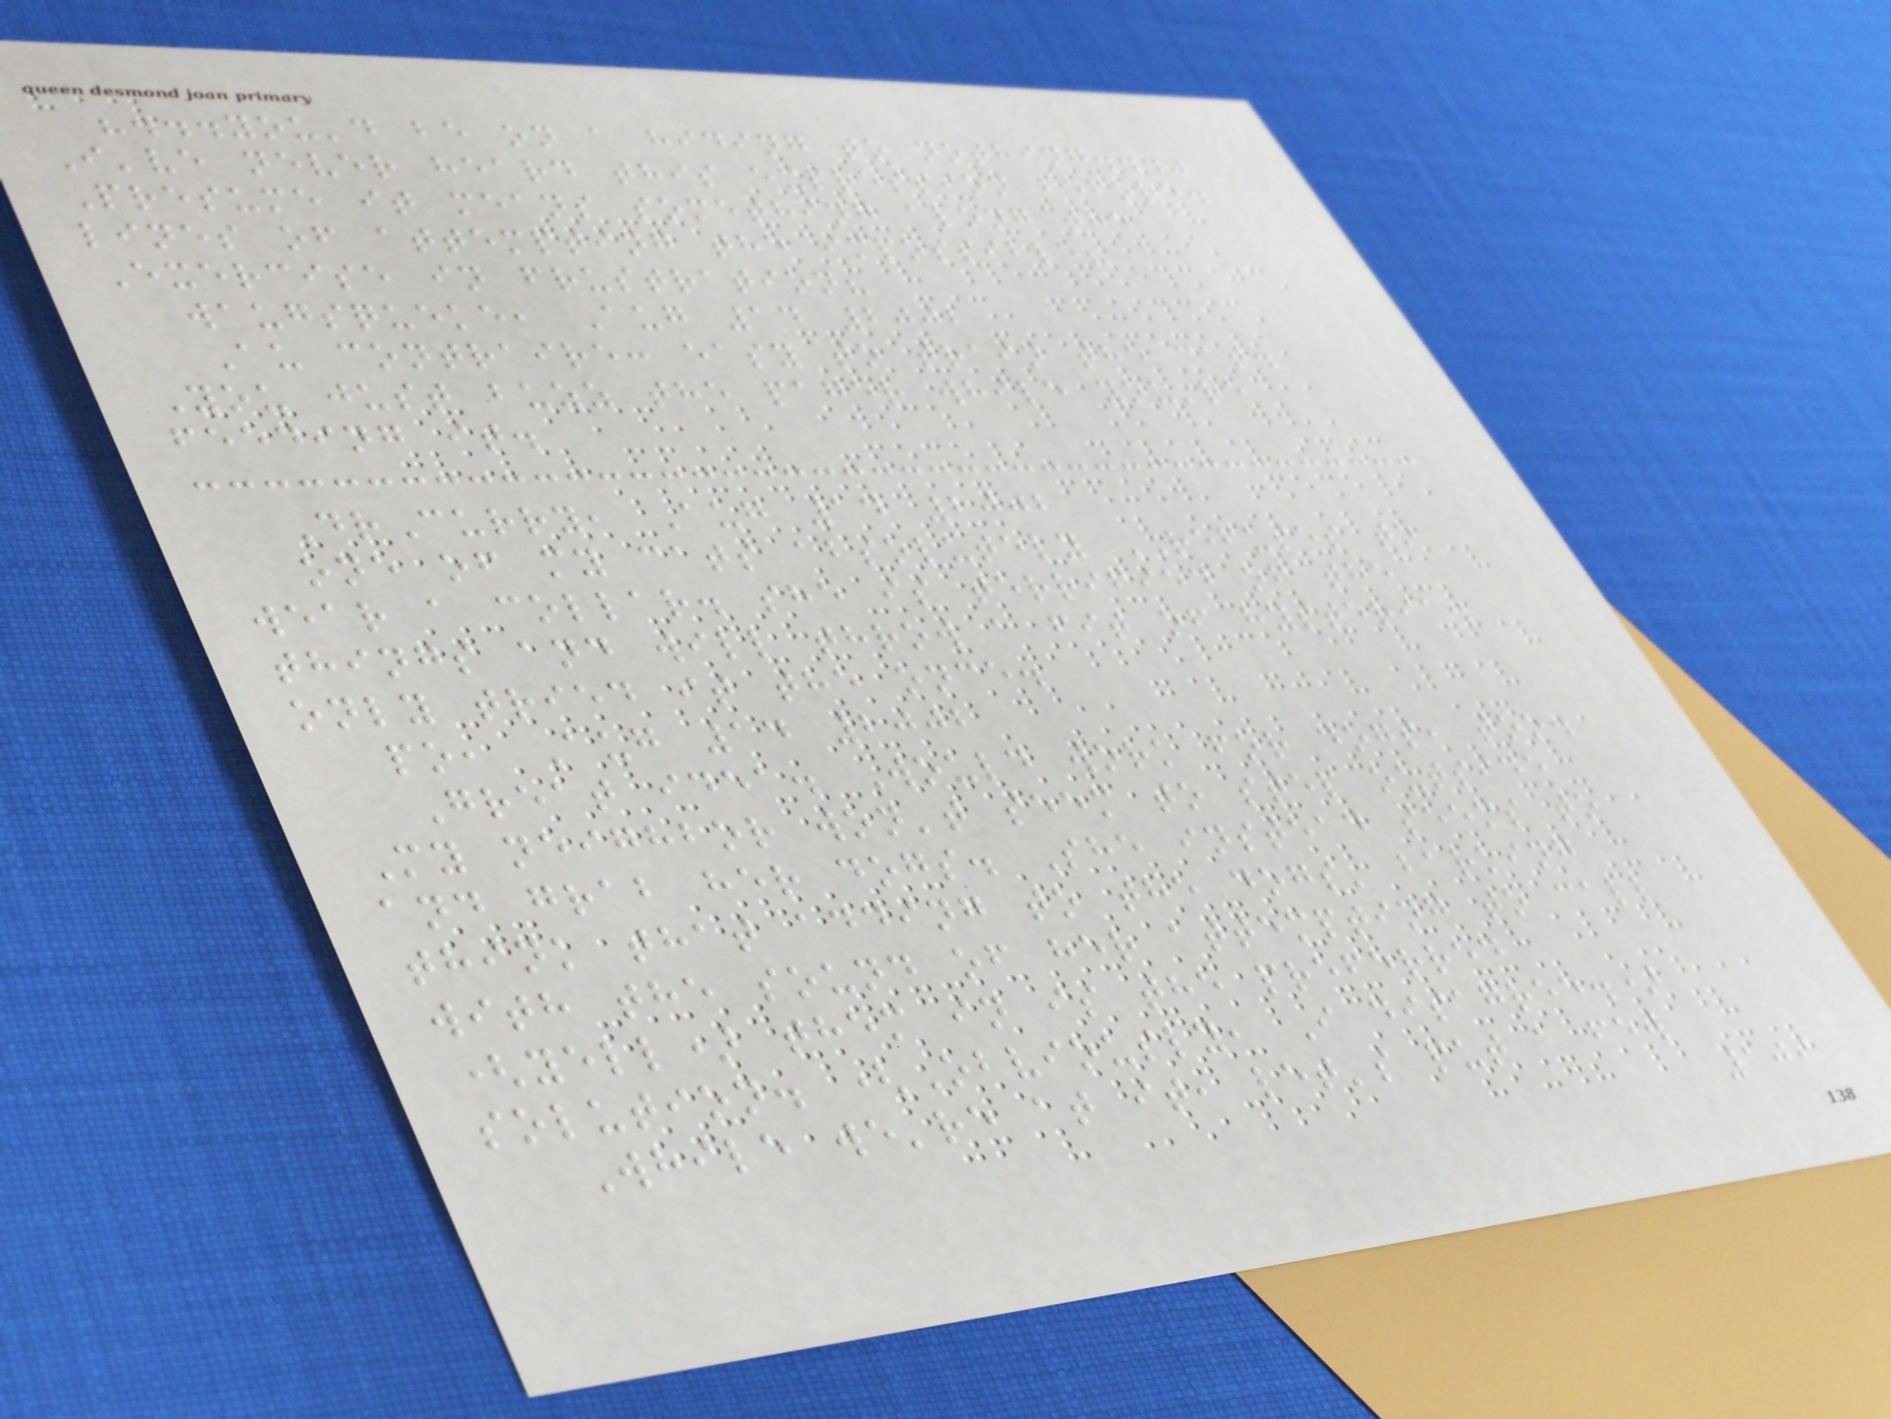"...you'd be on a hiding to nothing..."
I've never heard this expression before.
Presume it means something along the
lines of attempting the impossible?
Exercise in frustration?
waugsqueke, Aug 14 2002
Au contraire: easy to train the cat.
You just buzz the pager while you're
feeding it.
DrCurry, Aug 14 2002
one of my cats absolutely REFUSES to
wear a collar. she is terrified of the
things and will throw a fit of hysteria.
only tried it the once.
po, Aug 14 2002
Great idea. Would work for dogs, too.
My neighbor won't seem to step outside
and grab her dogs. She instead seems to
think that adding to the dogs' barking
with the sound of her attempting to call
(yell) them in is the preferred
solution. (Obviously, I disagree.)
While we're at it, let's put a few
109
